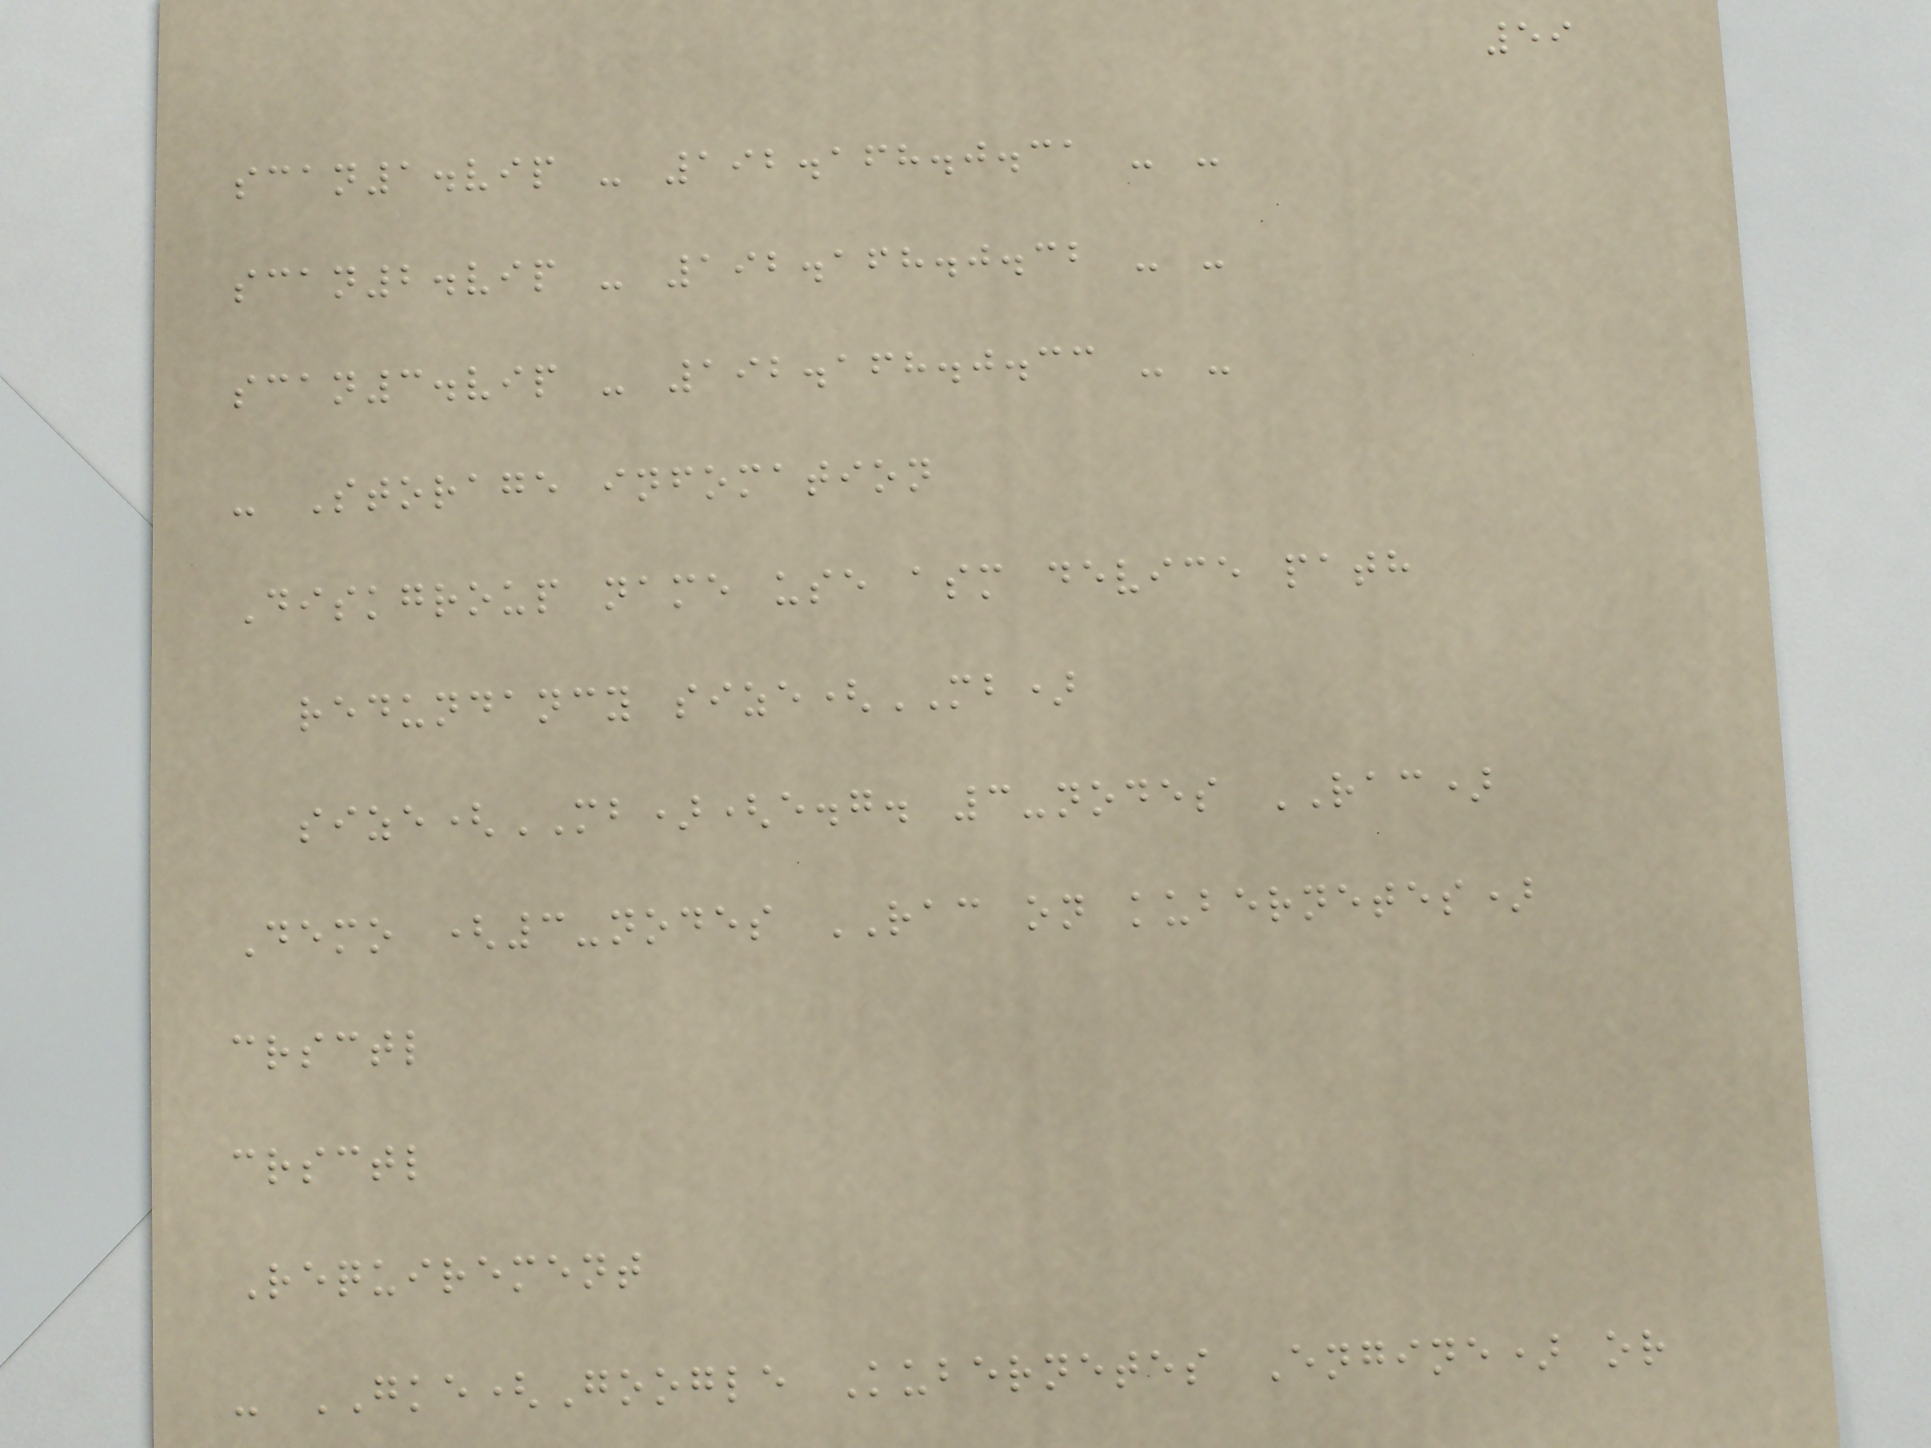59
scan1.vip - 192.168.0.31 - -
scan2.vip - 192.168.0.32 - -
scan3.vip - 192.168.0.33 - -
- Storage infomation
Diskgroup name use asm device path
redundancy size(MB)
size(MB)(e.g. 3-nodes RAC)
Demo (3-nodes RAC on kubernetes)
crsctl
crsctl
Requirement
- GKE(Google Kubernetes Engine) or
